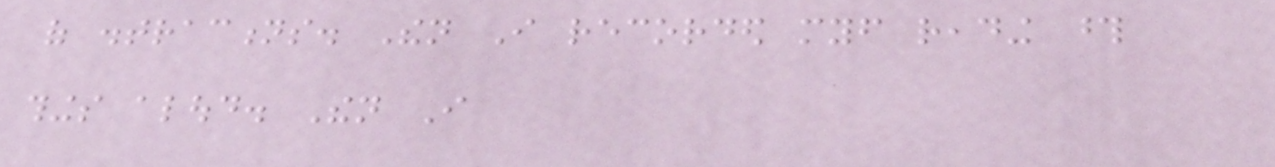of distractions. Then I recorded myself reading those
things aloud. Then I
